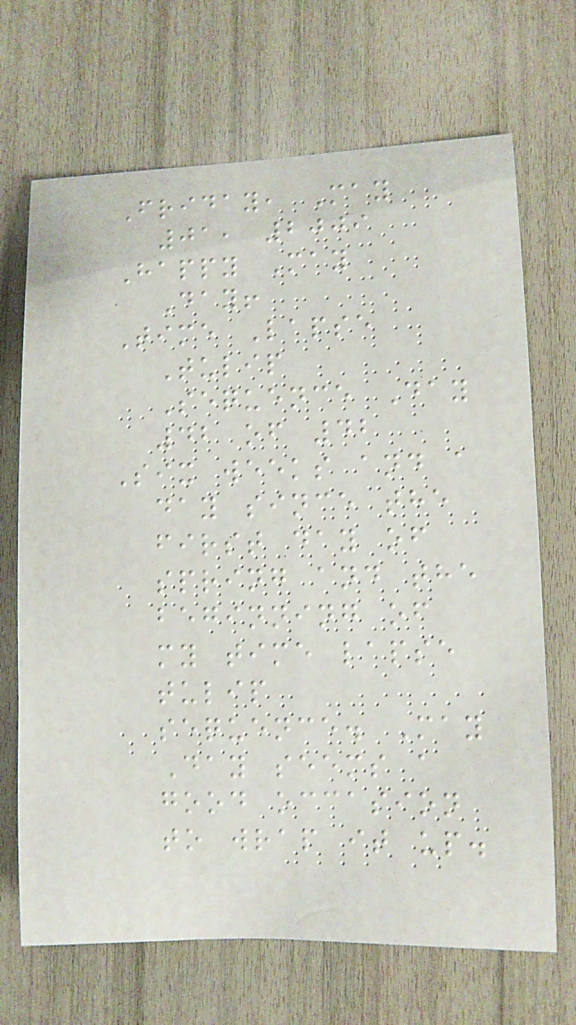Friday, May
01, 2009
Happy May
Day!
Time Lapse
Tulip
Sequence Day
42 of 42
Six weeks and a
day since the
first day of
spring and the
beginning of
my time lapse
tulip
sequence. May
Day seems a
good occasion
to wrap it up.
